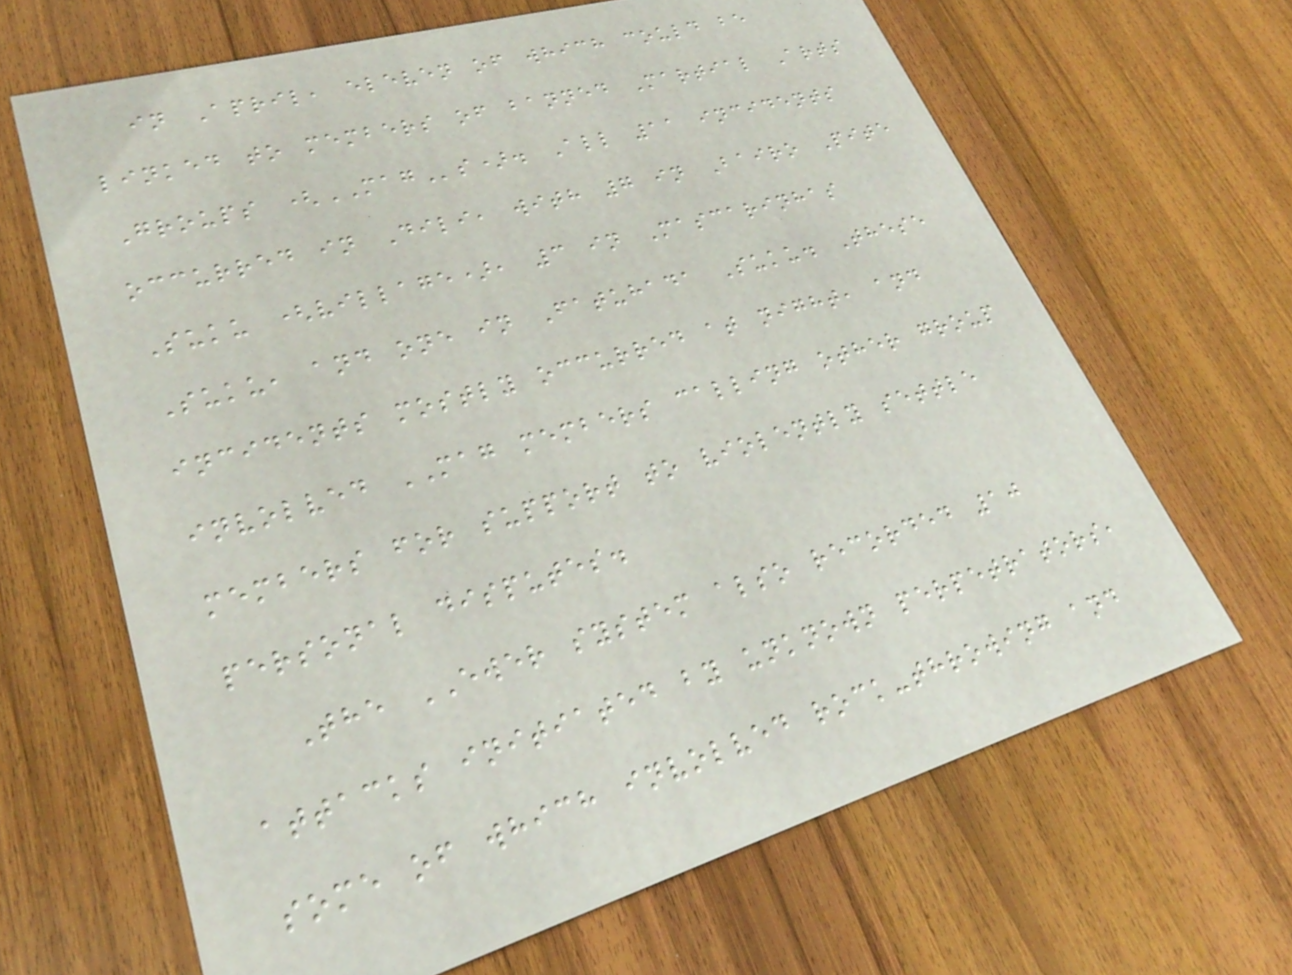in April, eleven of which could be
linked to members of banned Martial Arts
Groups (MAGs). All 11 incidents
occurred in Dili, with 7 in Bairo Pite
Suku (village), 3 in Mascarinhas
Suku, and one in Fatuhada Suku. These
incidents mostly occurred at night, and
involved MAG members calling other group
members for support to violently settle
personal disputes.
The EWER system also recorded 10
attacks initiated by unknown perpetrators,
some of which involved rock-throwing and
